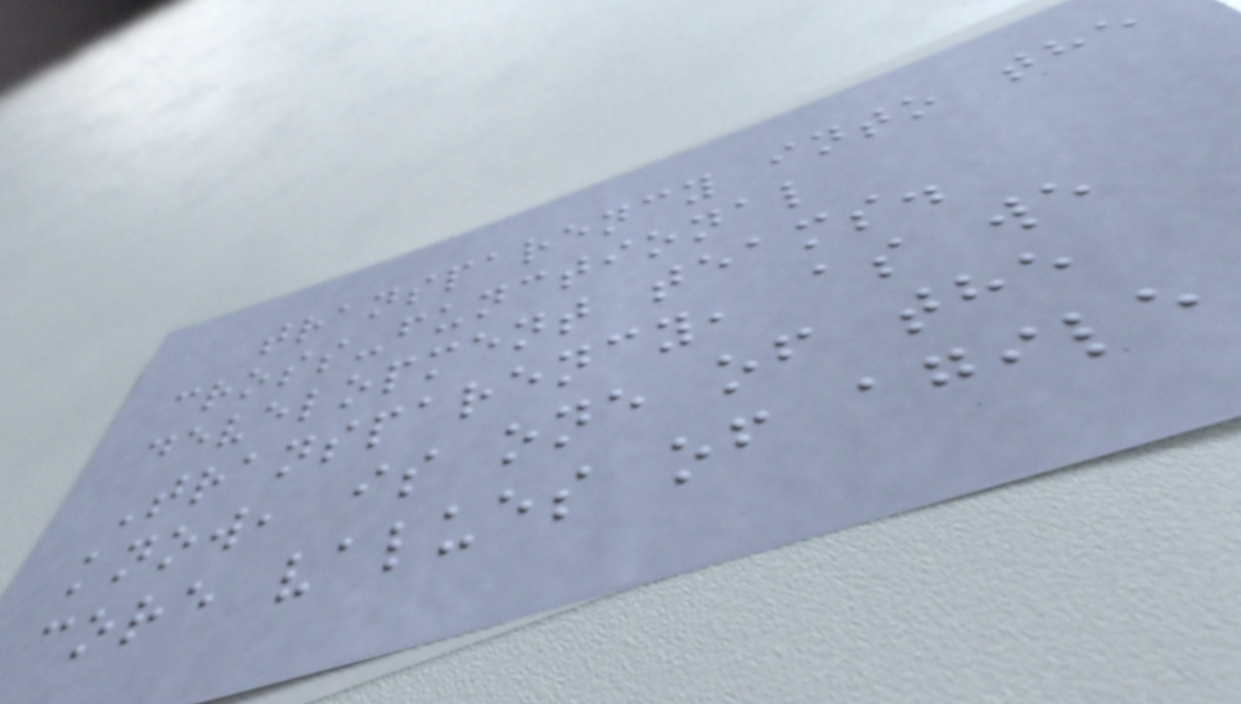transparency into the
cross-functional
development teams.
Transparency, as we
know, is one of the
core values of agile
